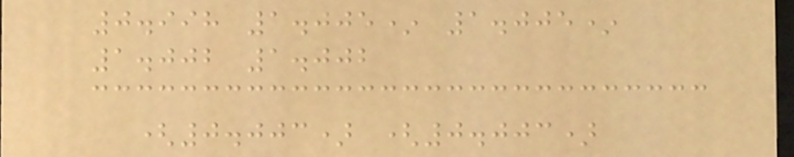0.998 1.005* 1.005*
1.002 1.002
(0.003) (0.003)
